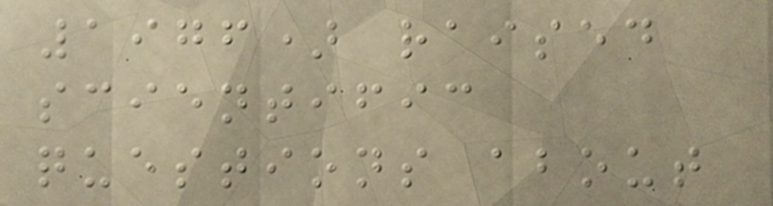1976) raised
scientific
questions about
